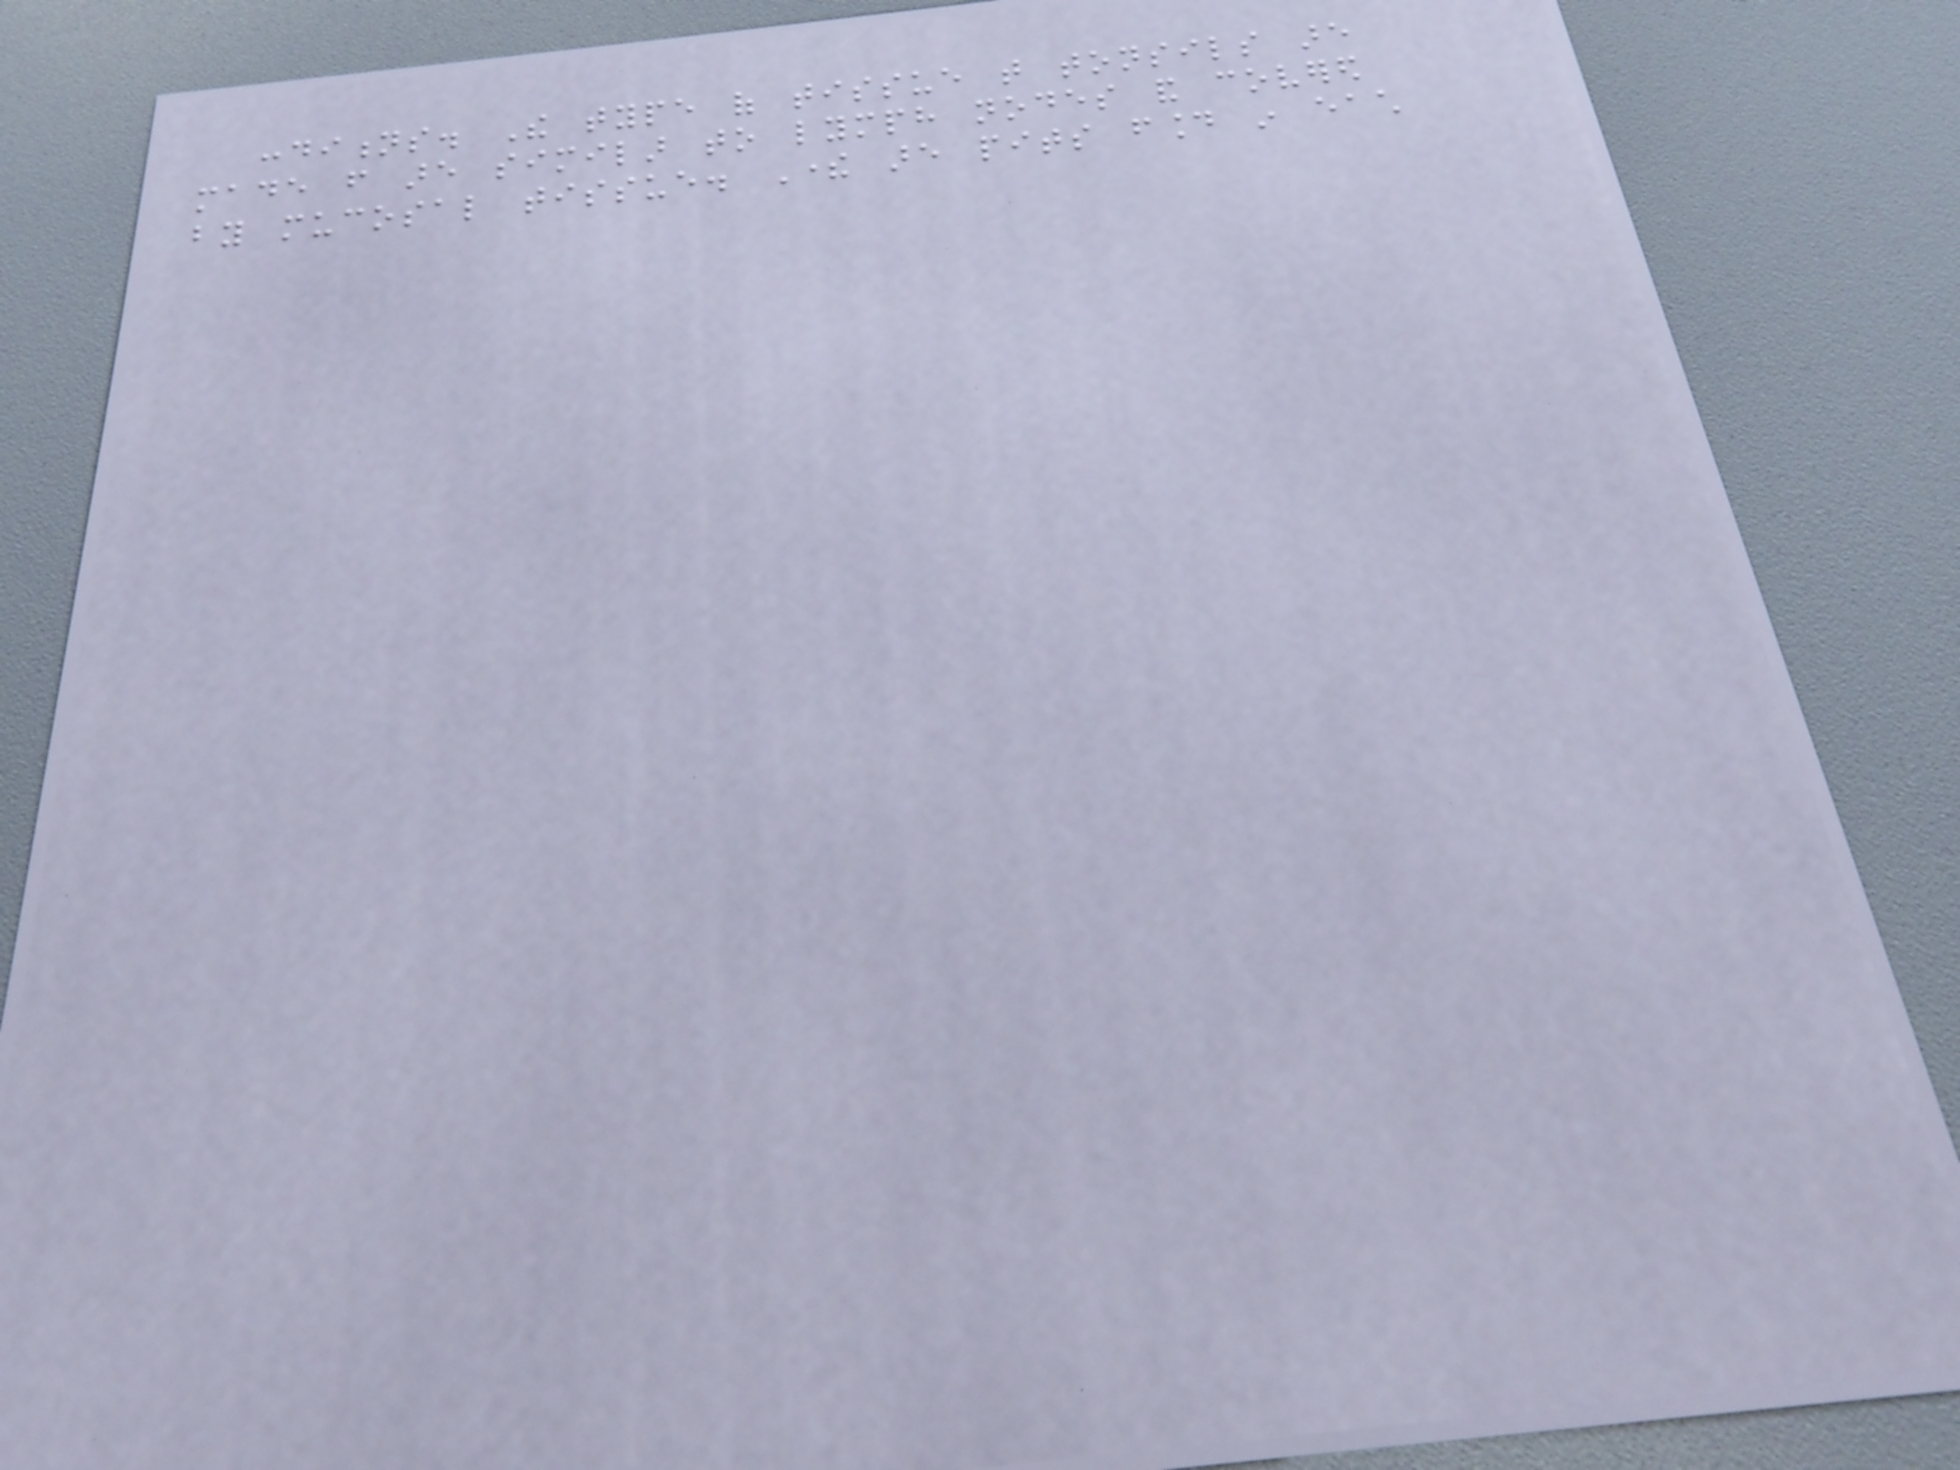conditions. The type of tissue that tonsils are
made from are similar to lymph nodes and covered
by mucosal tissue. There are pits found in each
